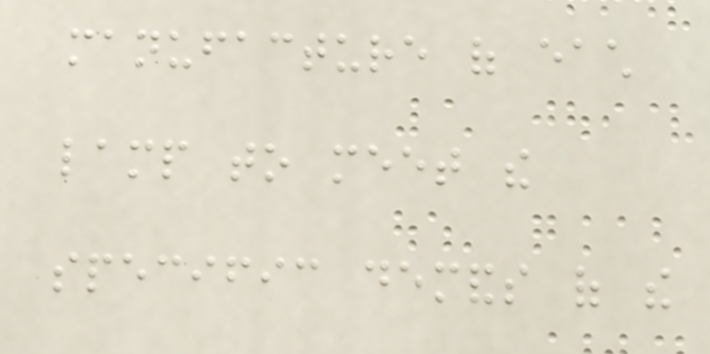manufacture of each
lamp to meet the
specific demands of the
